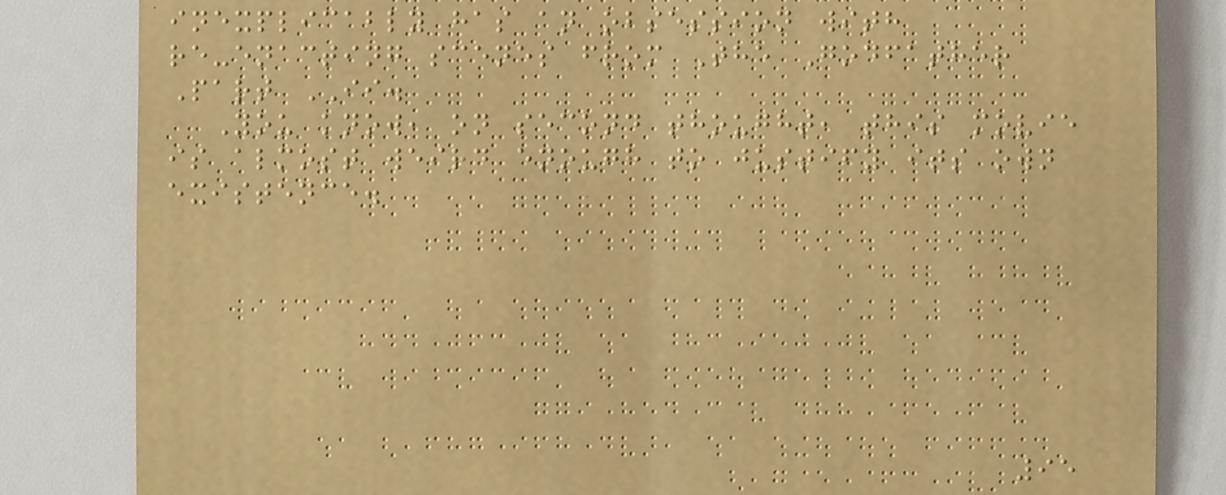inexplicably has an obsession with
re-enacting scenes from The Godfather
Part II.
You know, on second thought, this movie
is almost weird enough to justify its own
existence.
95
